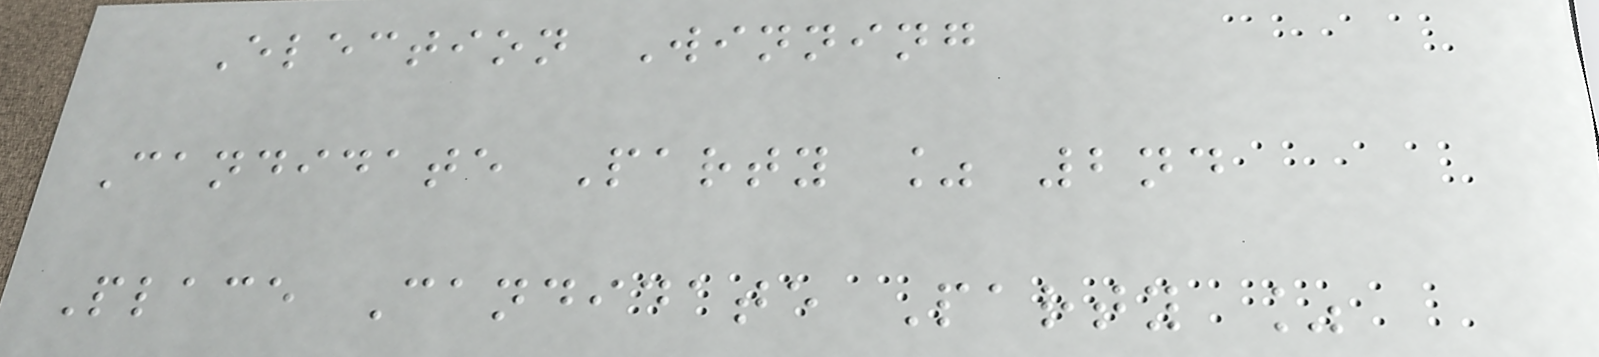Election Winning
Candidate Party % 2nd
Place Candidate Party %
